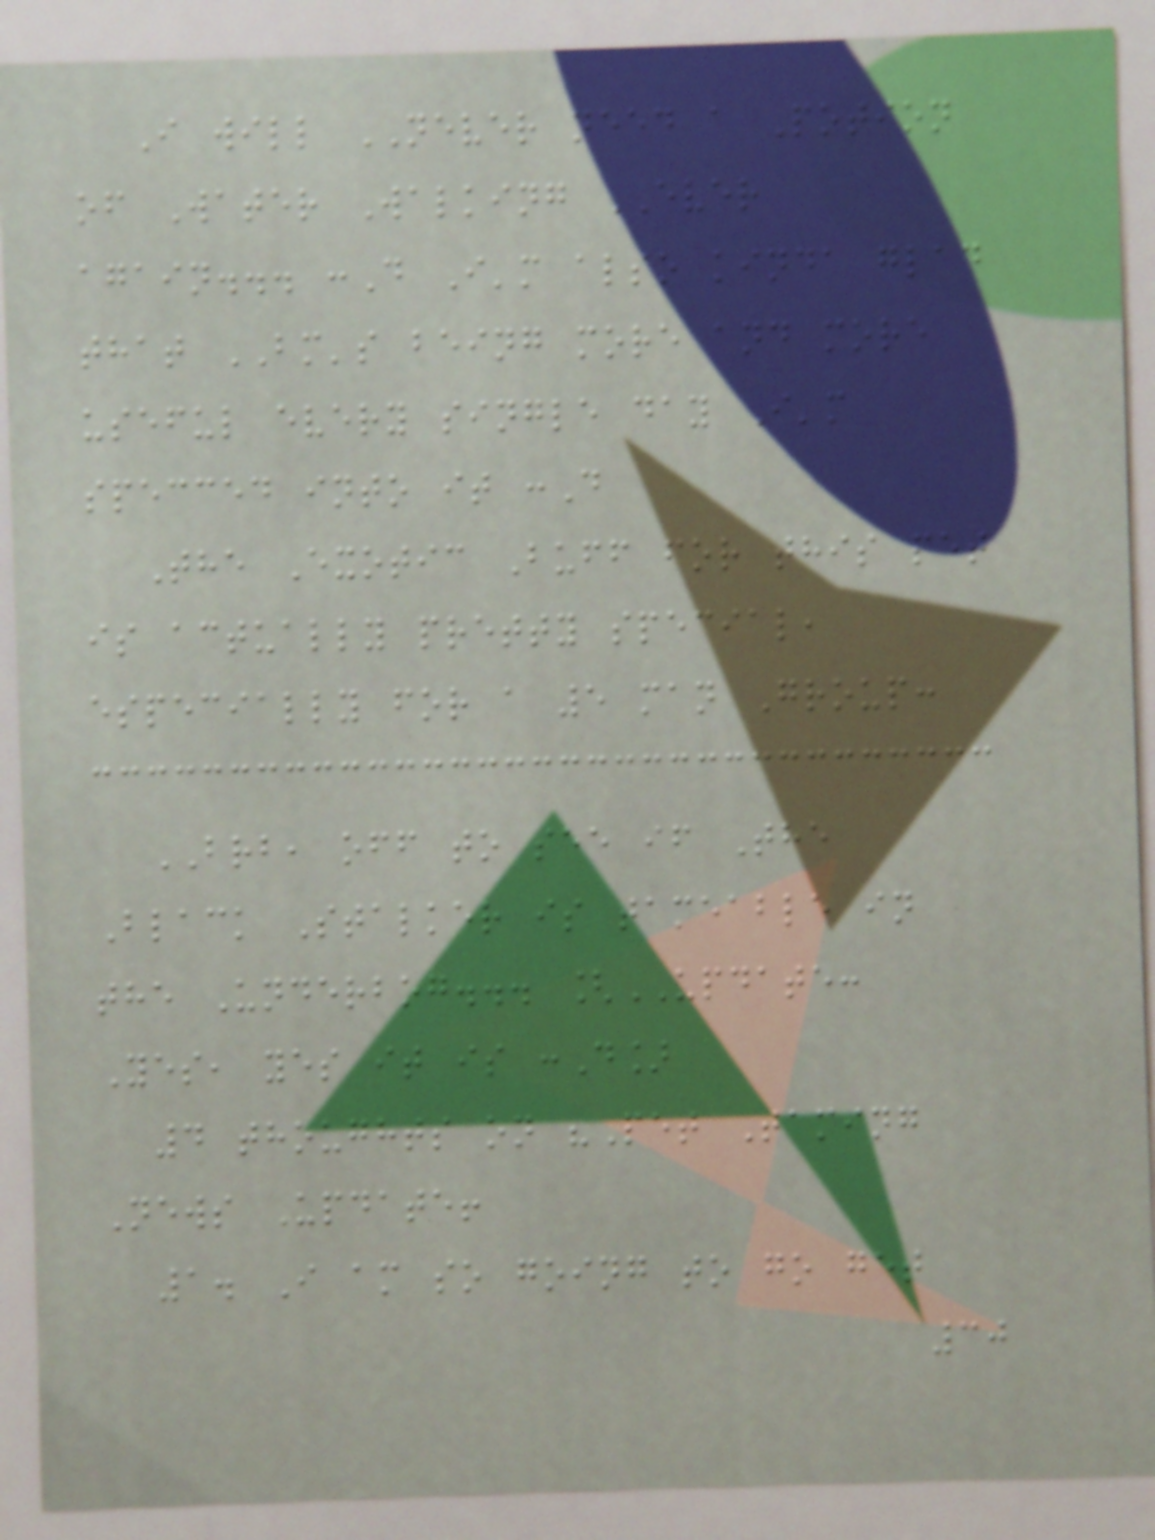I will NEVER need a Potion
of Water Walking EVER
again... :D I'm also kinda glad
that BM's being more and more
useful every single day I'm
specced into it :D
The Exotic Buff for this pet
is actually pretty special,
especially for a 5 man Group:
BRB, off to see if The
Black Stalker is tameable in
the Underbog... [UPDATE:
Yes, yes it is :D]
4 thoughts on "Pet Taming
News Update!
1. I am so going to go get
30
